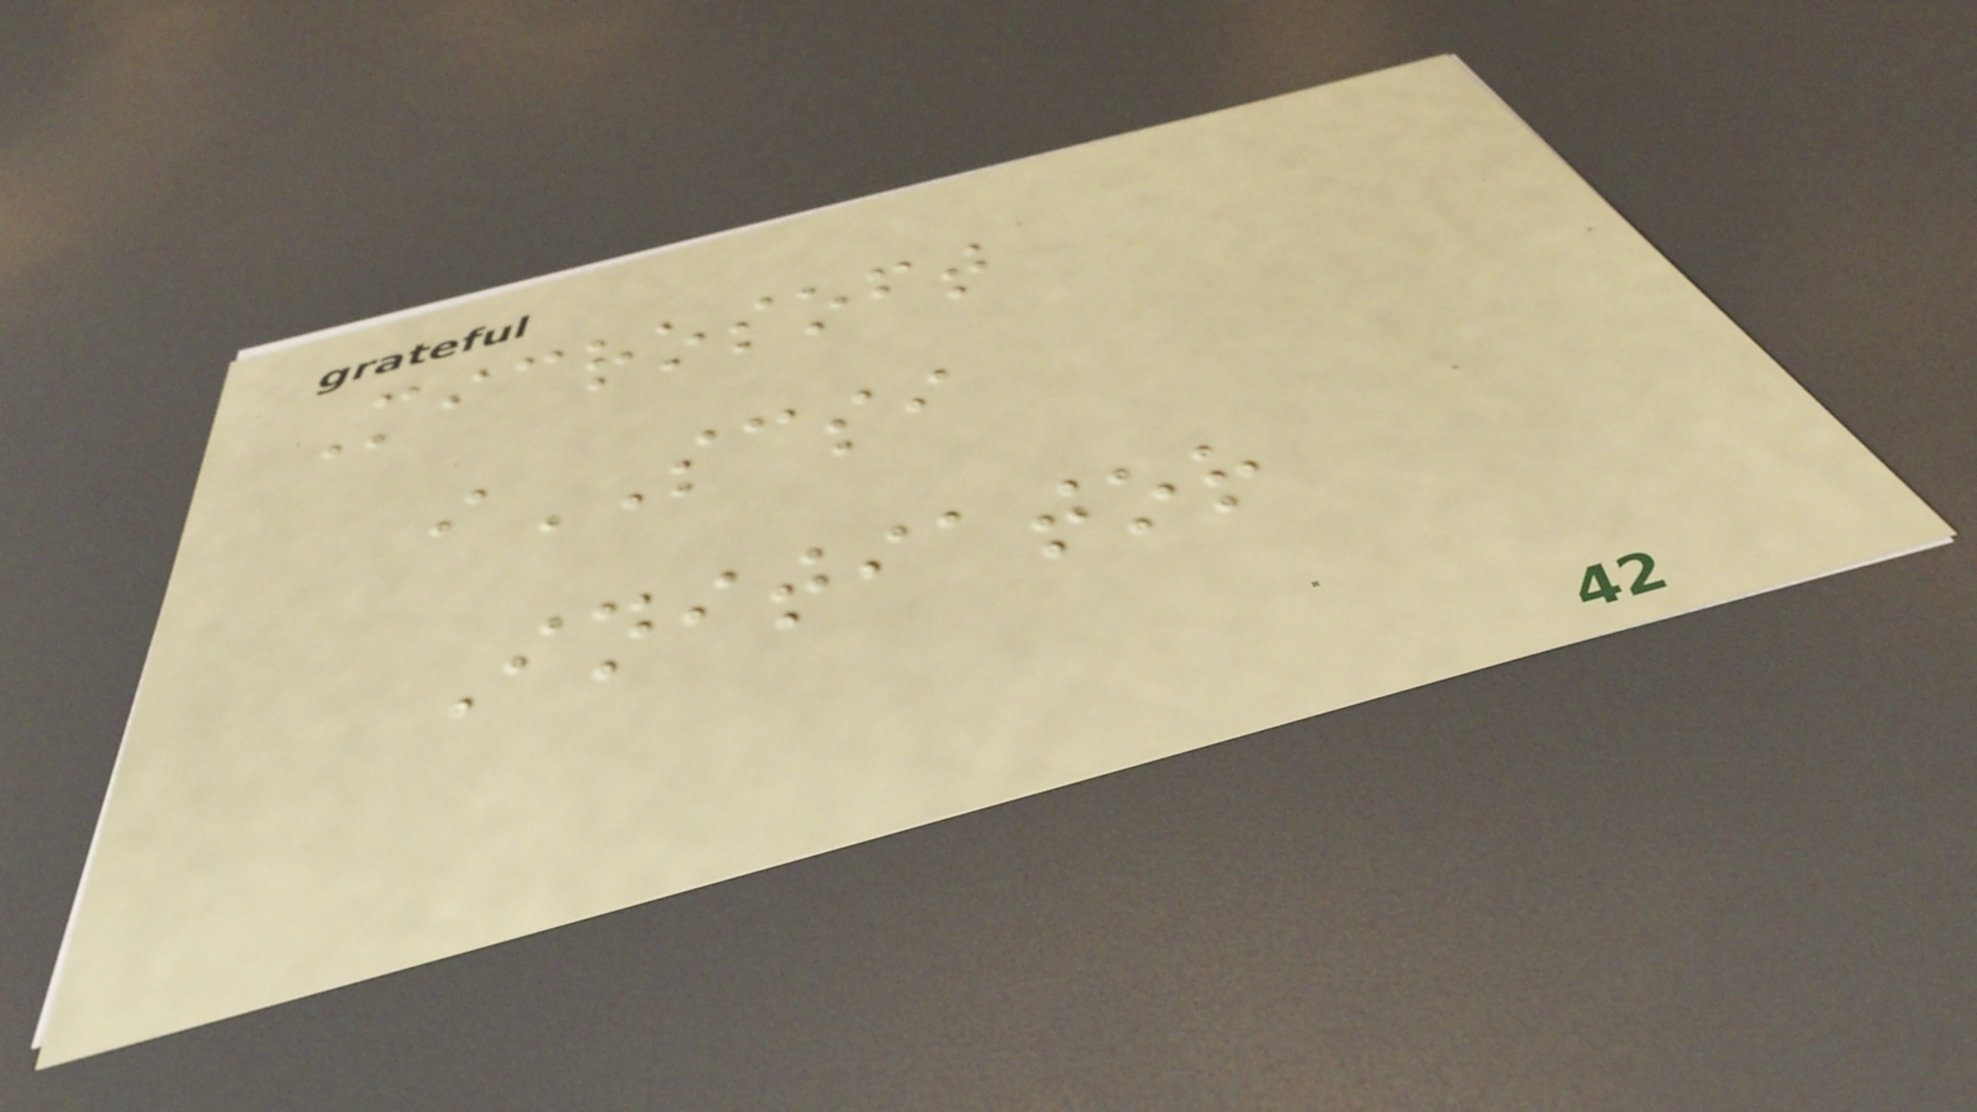Microsoft
iSCSI
Initiator
